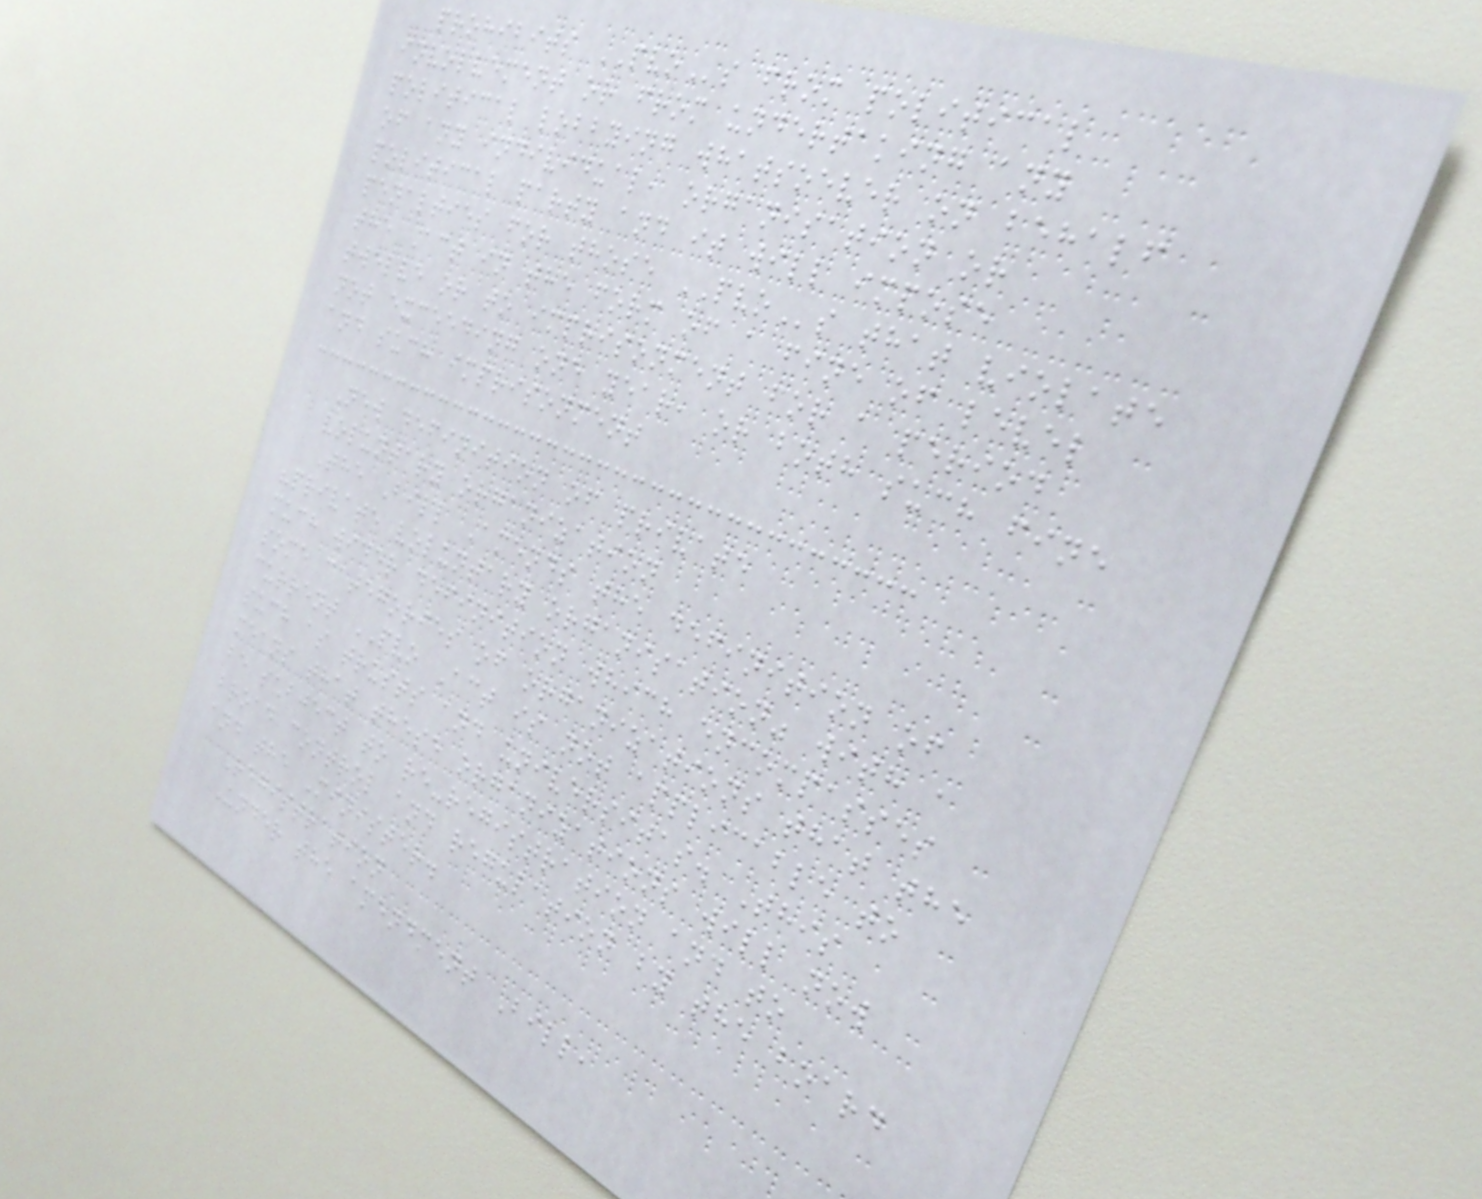prohibits PVOs from political
involvement or from undertaking any
political lobbying whatsoever on behalf
of any individual, organisation or
political party and it will impose
penalties for those PVOs that violate
the Act in the form of a fine of level
twelve or to imprisonment for a period
not exceeding one year, or both such fine
and such imprisonment
New definition of private
voluntary organization
The Bill Amends the definition of
"private voluntary organisation" with a
much wider definition which encompasses
some categories of organizations that the
current PVO Act is not applicable to
such as trusts and universitas. This
means that these organizations will now
be subject to re-registration and to
broad control and regulation by the board
and the Minister.
Registration
Under the amendment Bill,
